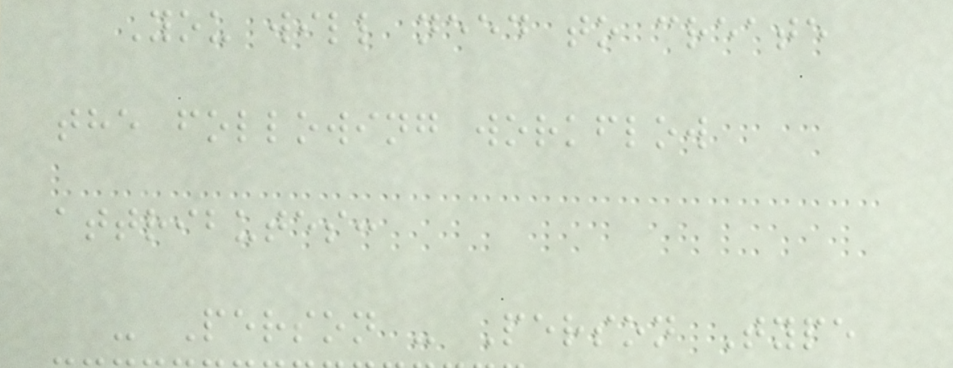You will need to create
the following workflow
attributes:
- Person - Person Type
